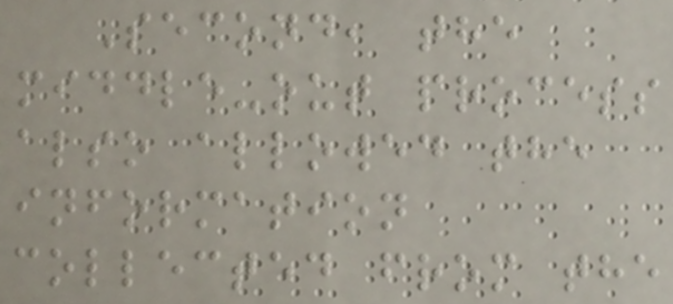Second, the
middle-out process
also allowed the
information
collected from the
